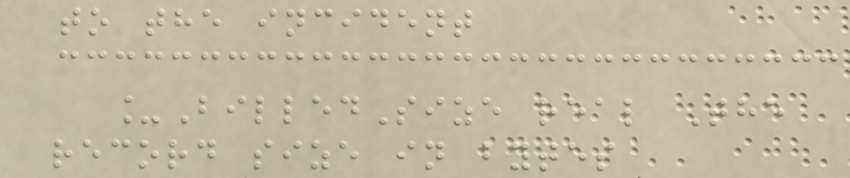to the incident
_BilledSize real The
record size in bytes
